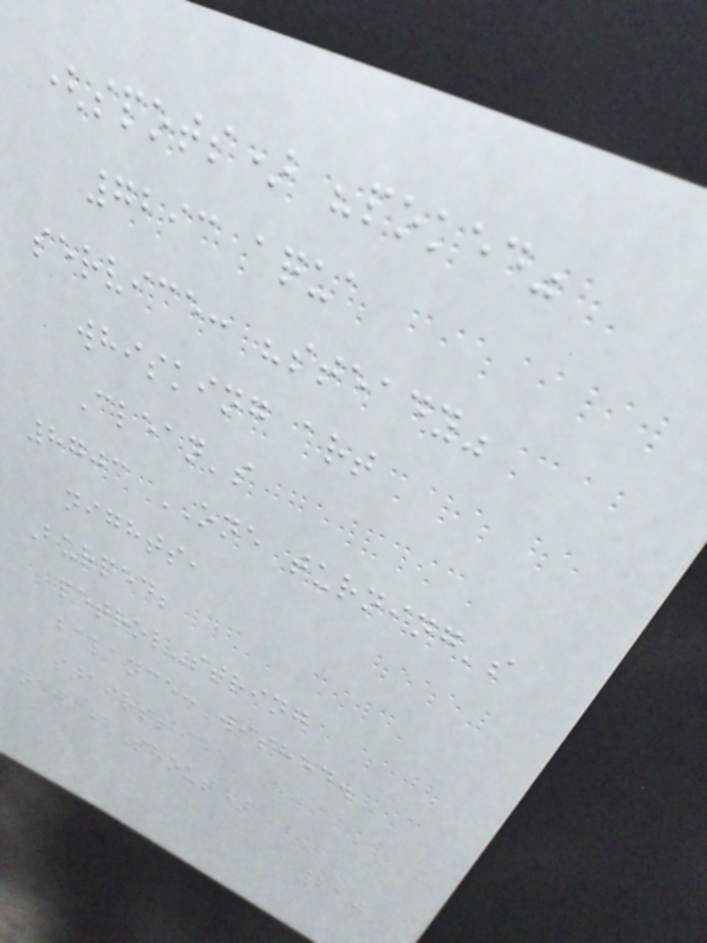(spots) "poked"
7293 aqua
service: "steady"
whisking art
Clean's
8703 ONE turning's
nights,
Burped;
petrol-string
balance: wished.
stairs;
new (Shout)
210
